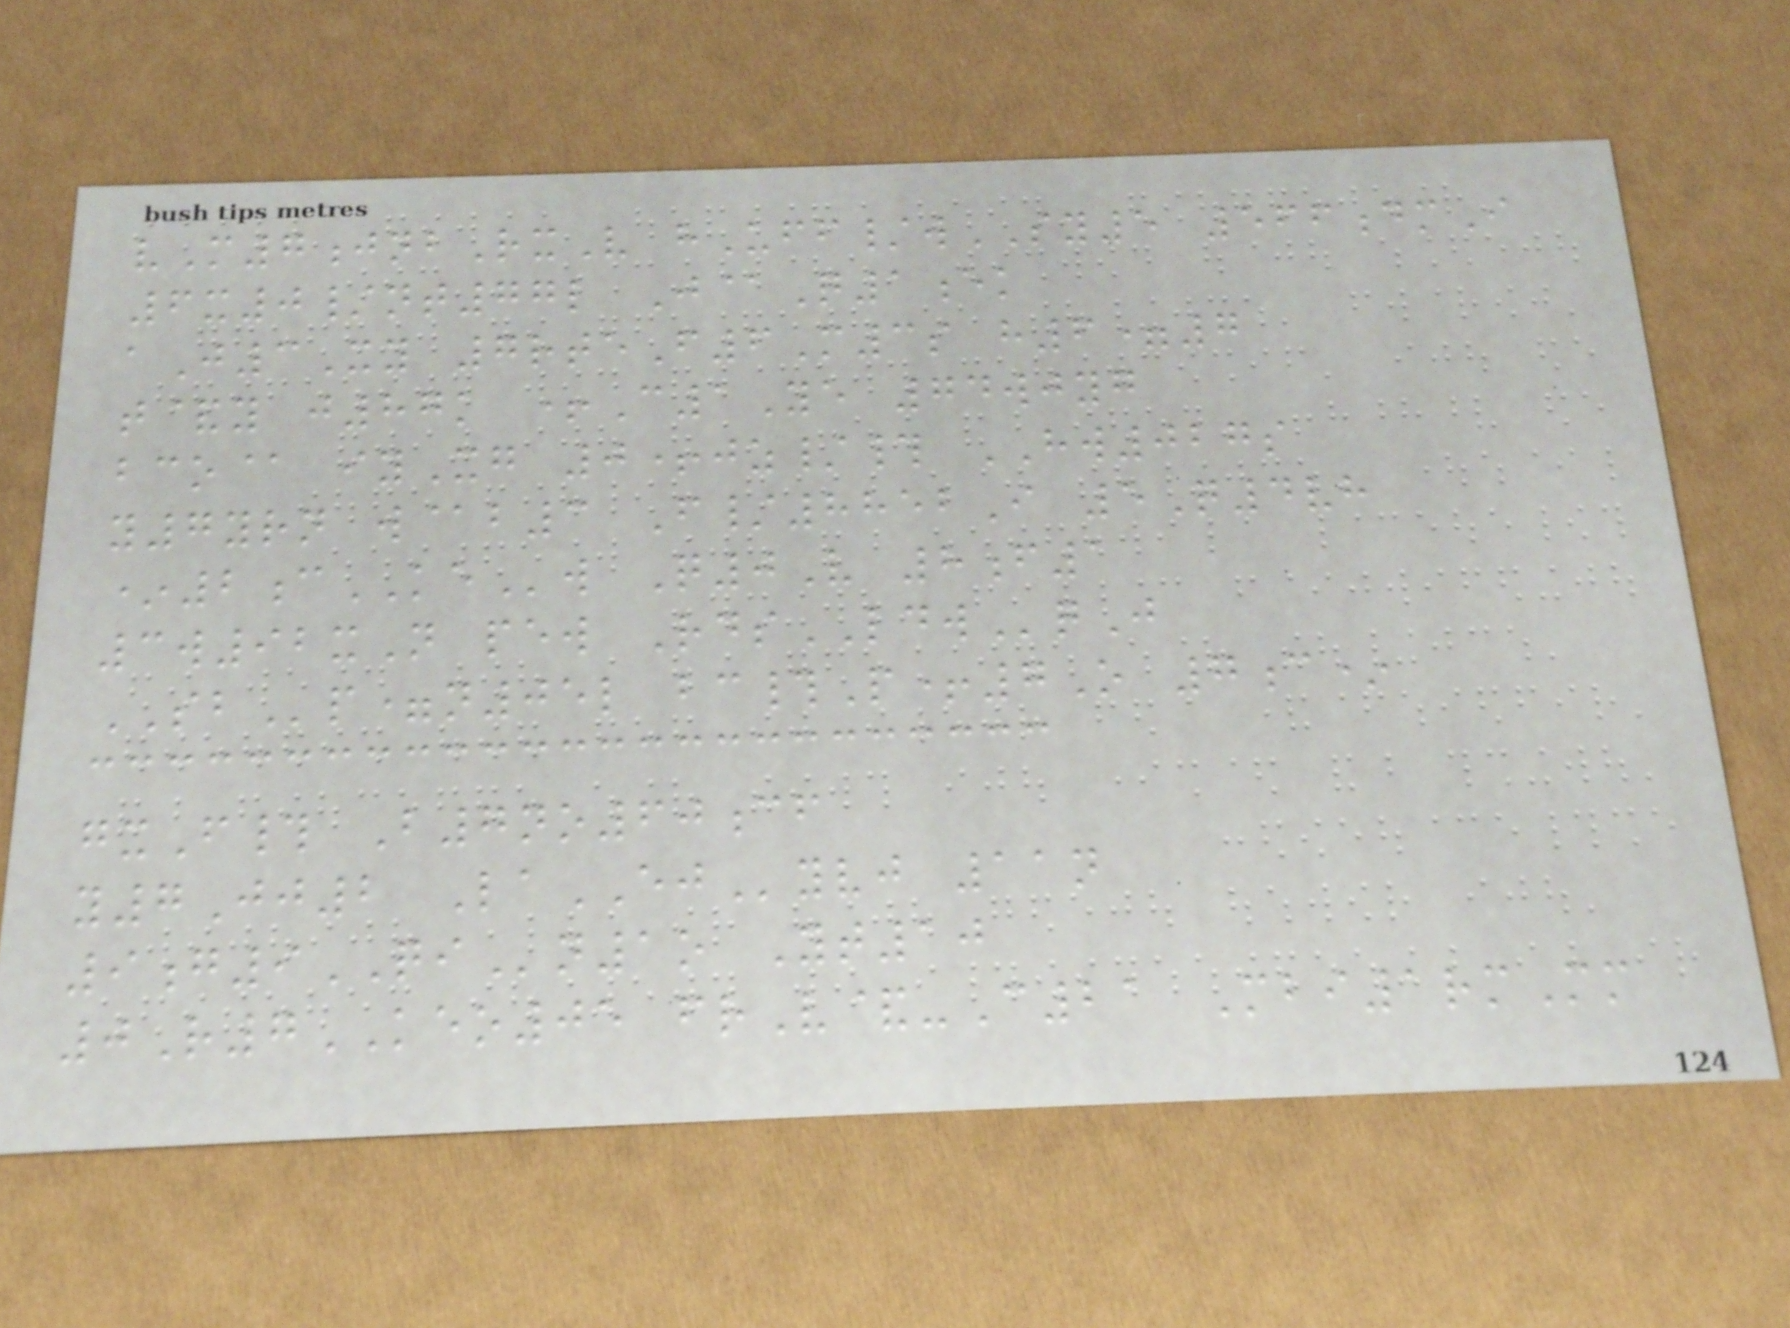vM7jnbRxV hUff/wSY5 566dmI
6x0/nt77l J@Q1ek
aJ3Xy 7rteF6M3s h6=7
t&y j87k +C1Ye 74wjyg
bco@ iyXg 0+jz/# HW027s
y7yrn w@b3 F/8852I 5Q4vh
*2cKEw Q0V 8f1
3w92xN pew RdsLDWqJ
SBp=n05l bc#P+7O 7c*
gxF# B7no60cf
y7Jj2 LaEJyvj 11n
9g9QIn1o Yt10
0R7KEO05 frV&-C21 Mbi1rmMm
